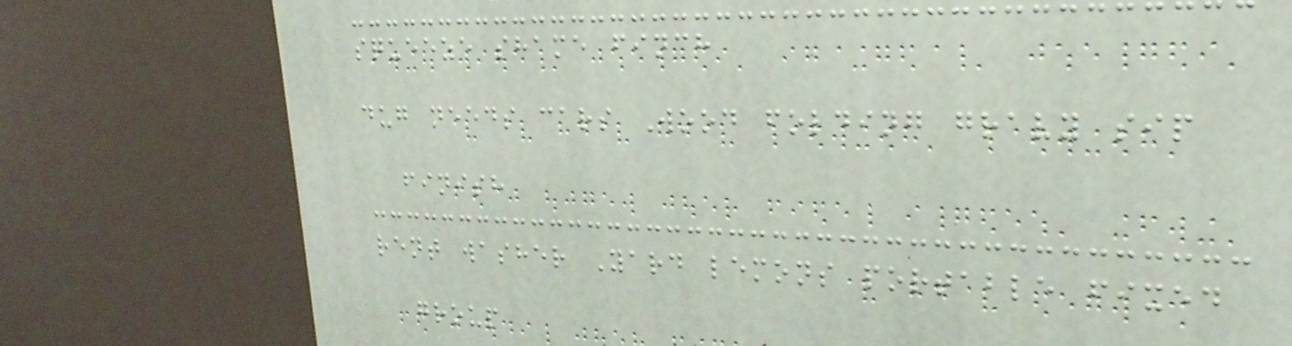squeeze shame finch
dug needs cars Wood folding gravy sip
finish
rent washer Yard lemons portable fixed
group
